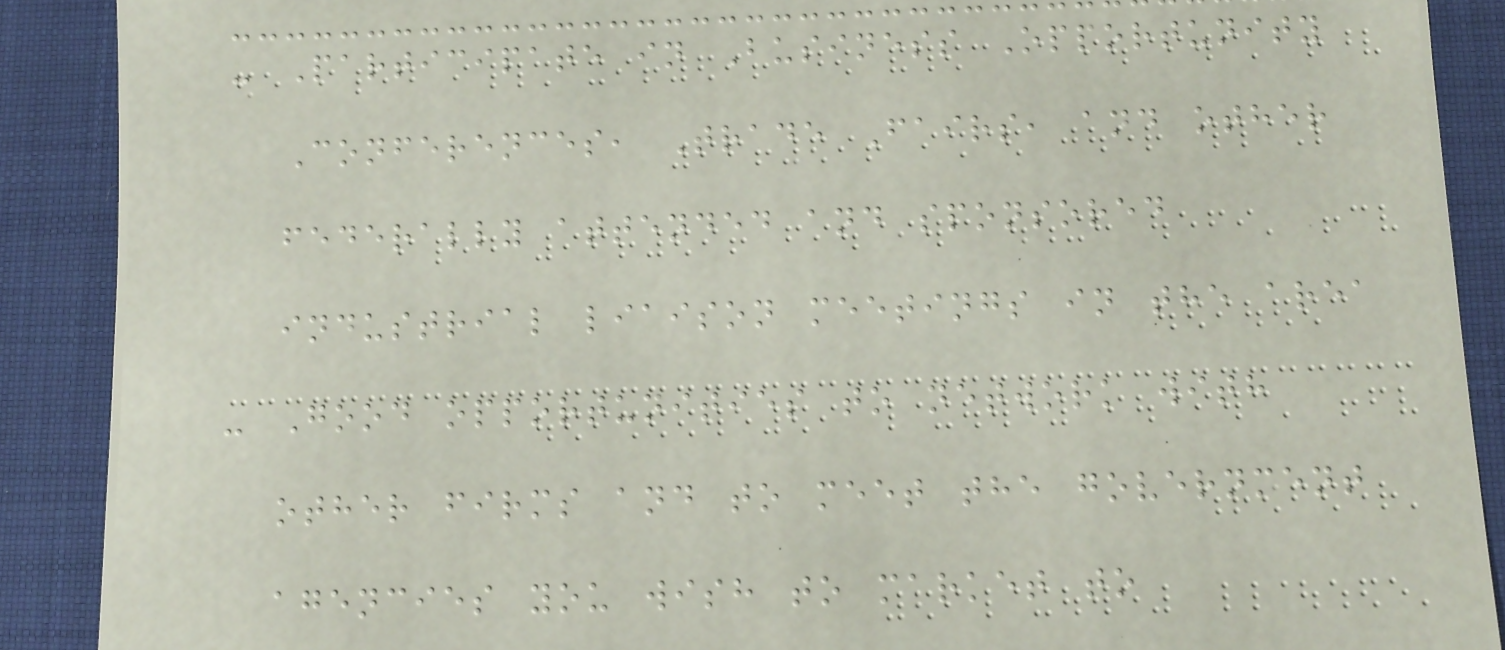- Participate in Business Opportunity
Conferences, Trade Fairs, and other
federally attended and sponsored
industrial liaison meetings in the area
- Good opportunities to network with
other firms and to meet the government
agencies you wish to market to
